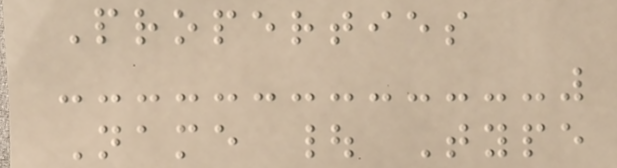Properties
Name | Type
